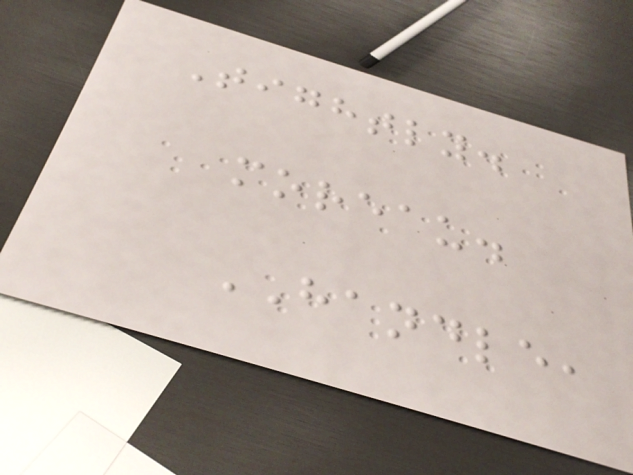Tightly.
moreau.
HANDLE,
